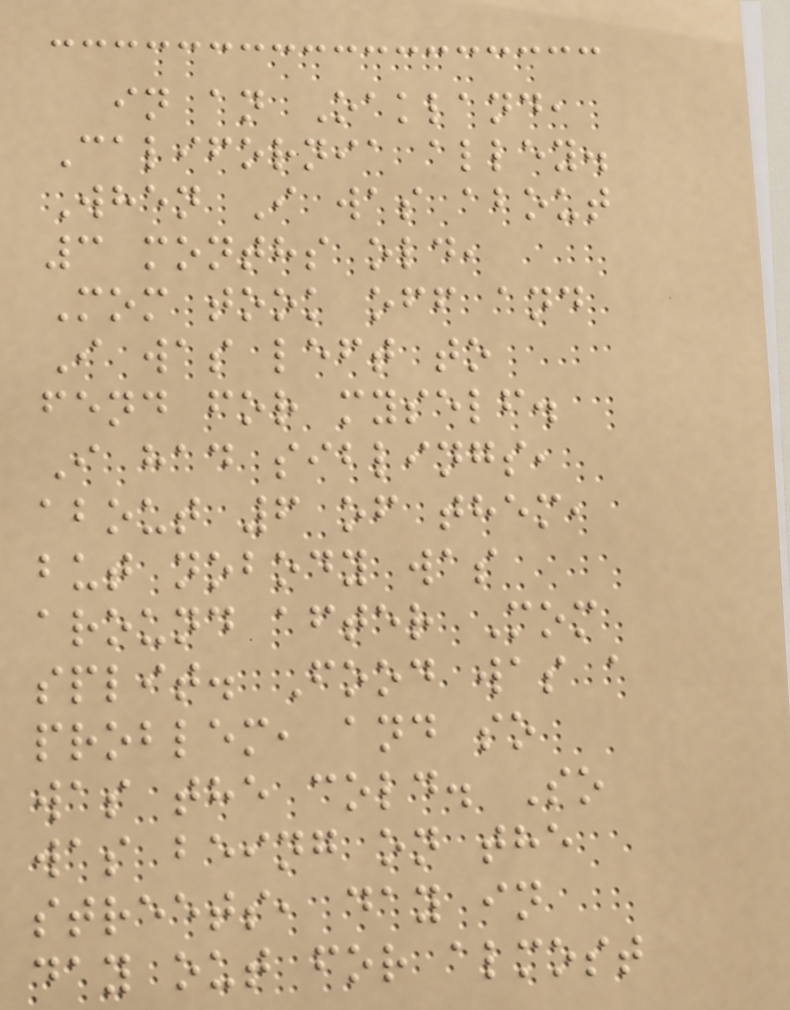in an Oakland,
California alley.
When I was about
3 months old,
Mom took off and
I was left to
fend for myself.
I had siblings,
about 6 of them,
but nobody was
around after Mom
split. Food was a
problem, and so
was the cold. So
was being on the
streets, day in
day out for almost
